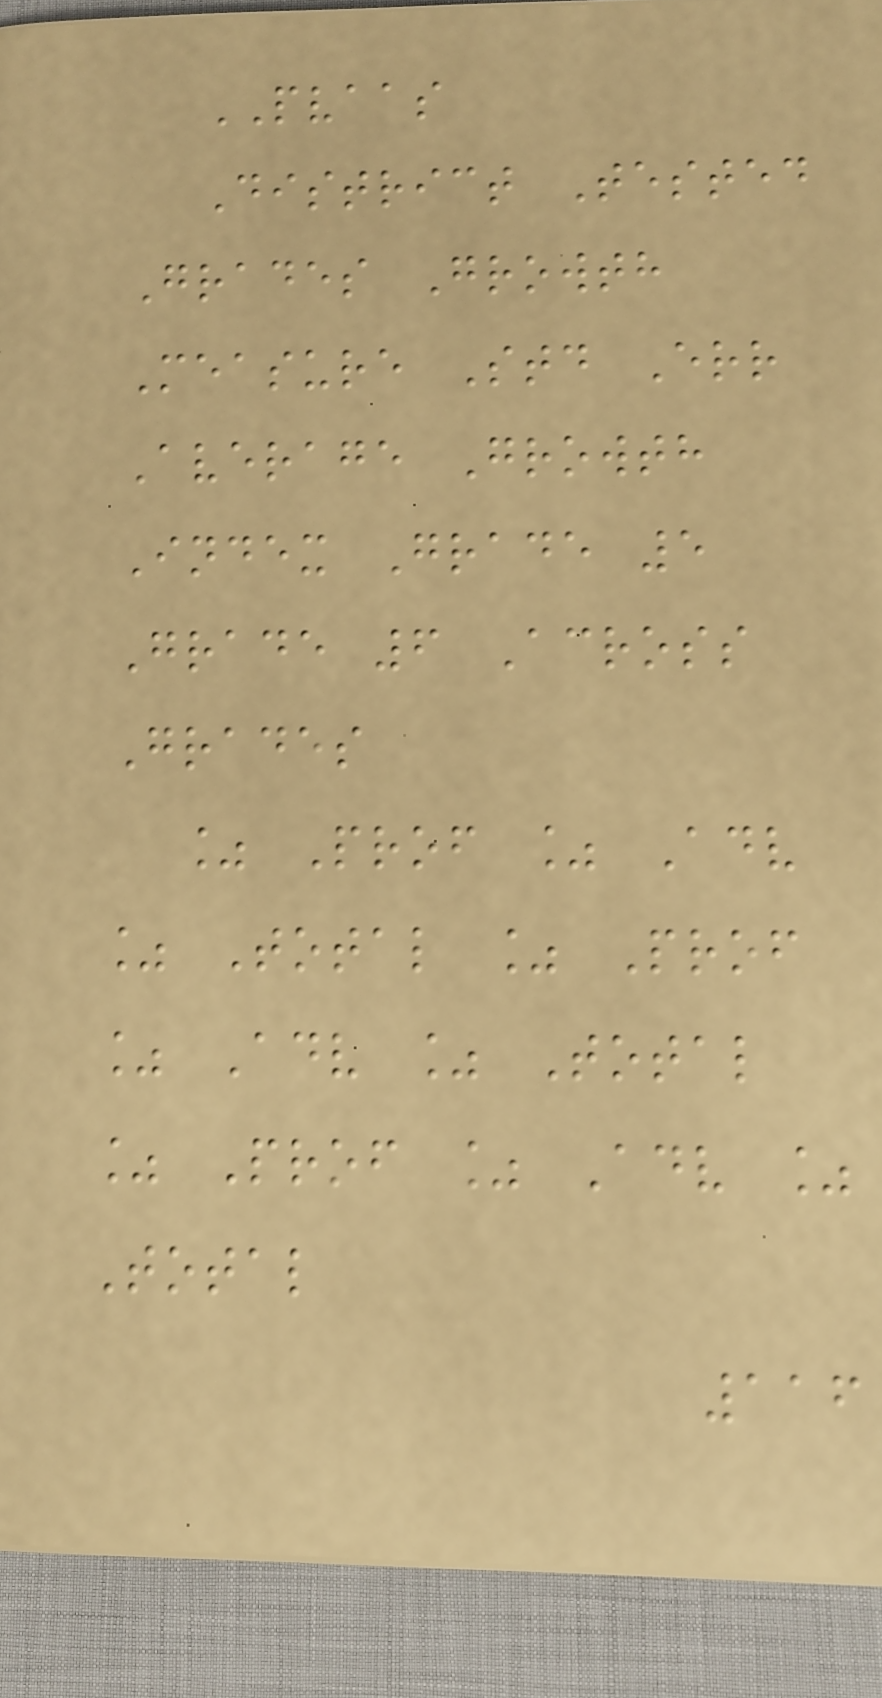PVAAS
District Tested
Grades Growth
Measure Std Err
Average Growth
Index Grade 5
Grade 6 Across
Grades
% Prof % Adv
% Total % Prof
% Adv % Total
% Prof % Adv %
Total
116
